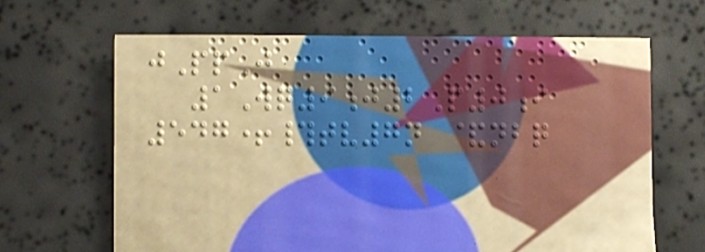jPpJ
1Wq9j2P0i
547+#tv7n &nbq
